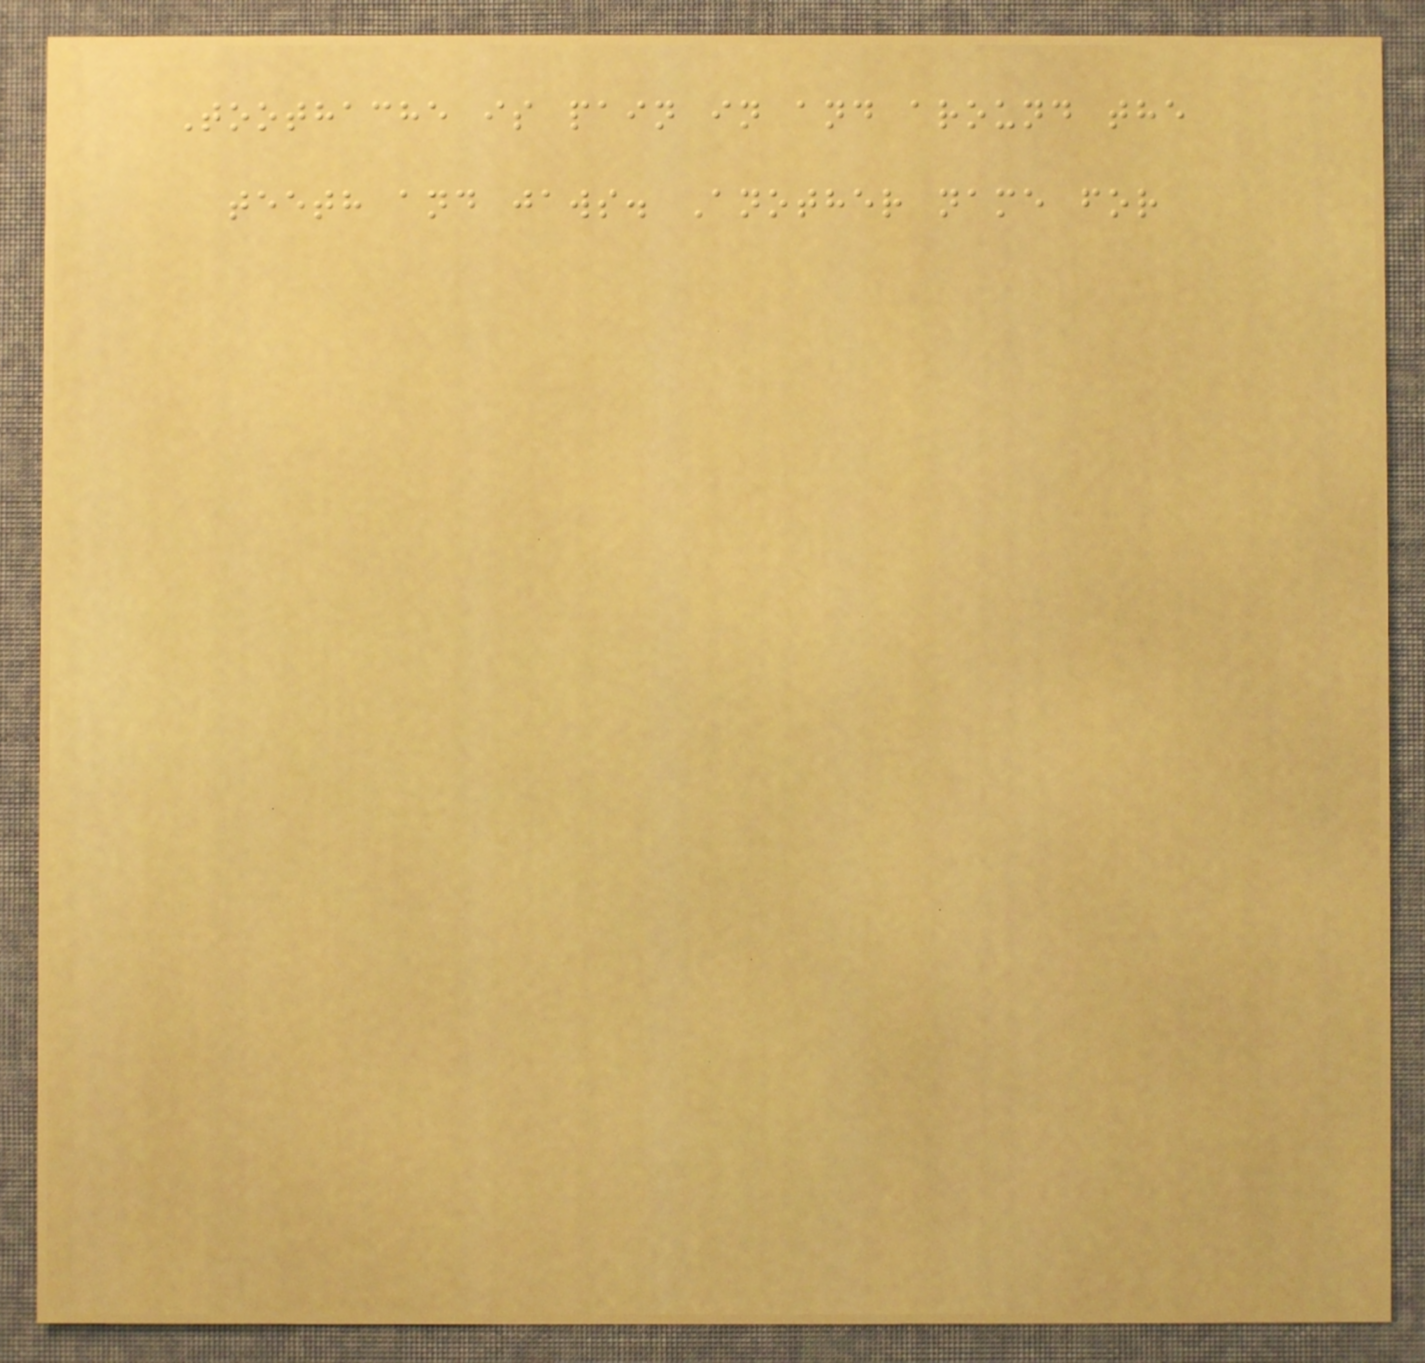Toothache is pain in and around the
teeth and jaws. Another name for
